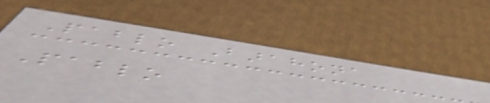Pablo Barahona
Pablo
